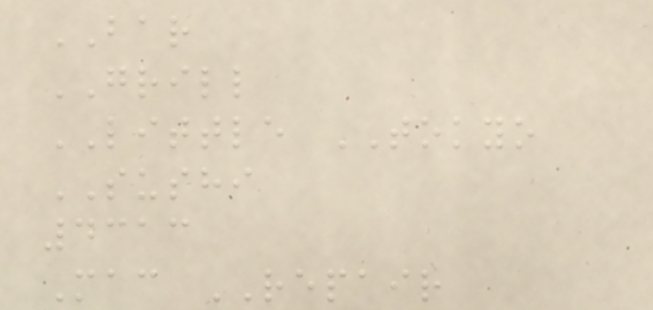BAR
GRILL
LITTLE TOKYO
SUSHI
4313
Mac REPAIR
